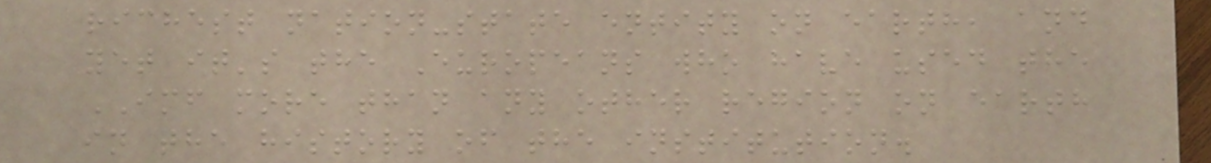richest nation-state entity on earth, and
yet it's the Europeans who have used the
IMF more than any other region on earth
in the history of the institution.
